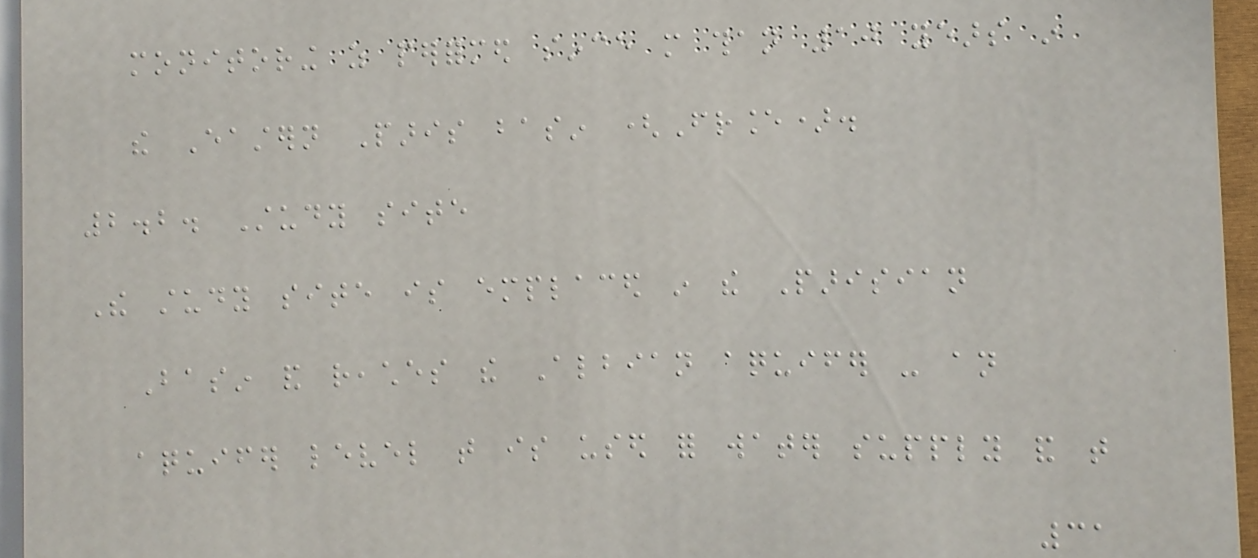monitoring as performed since more than 10 years in
the Eastern Paris basin (France).
2.2. Study site
The study site is emplaced in the Parisian
Basin and reaches the Albian aquifer - an
aquifer level that is used for water supply and that
31
